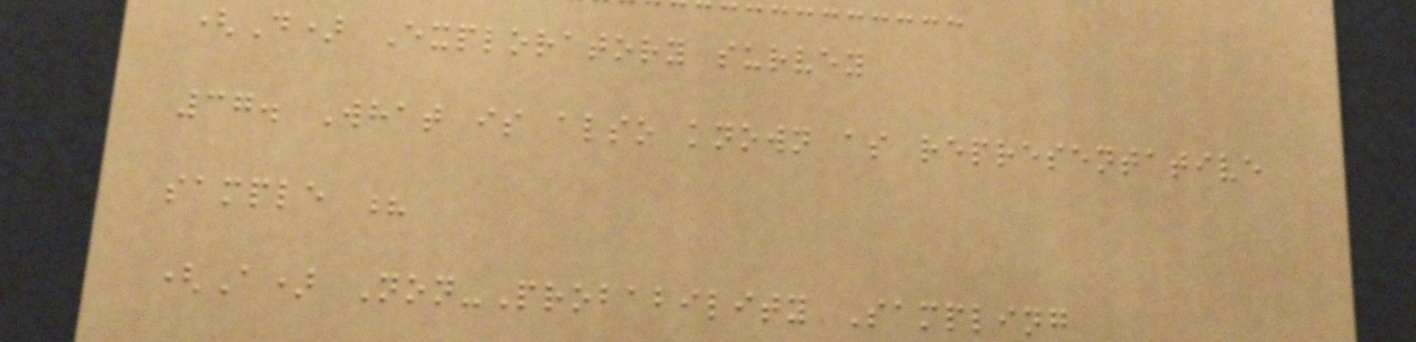(D) Exploratory survey
37. What is also known as representative
sample ?
(A) Non-Probability Sampling
